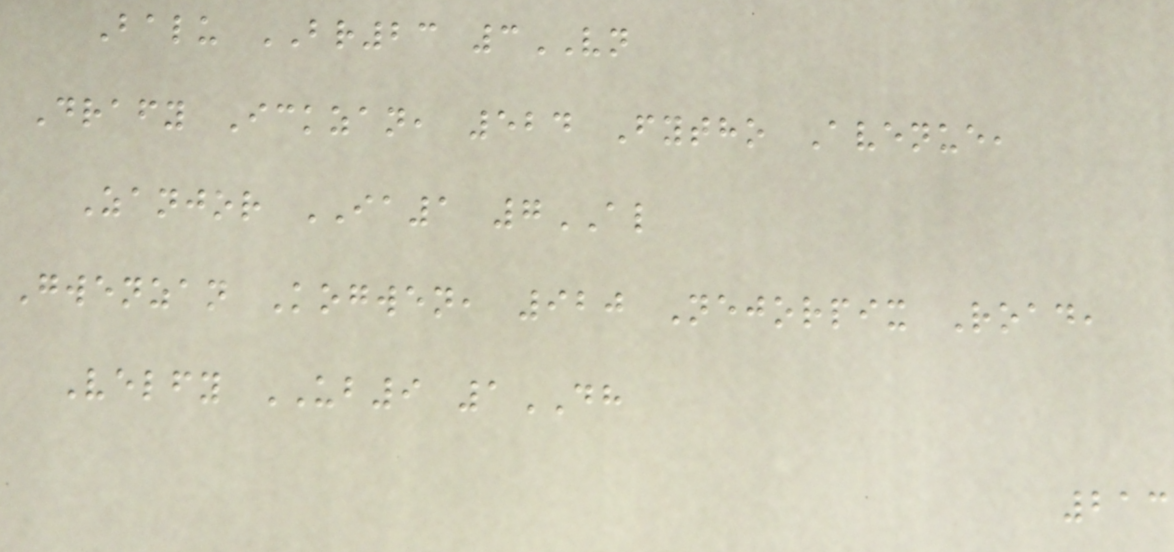Balu BR23 3VN
Drafy Ickzan, 524 Fytho Avenue,
Zanjor IA1 7AL
Gwenzan Kogwen, 920 Nejorpix Road,
Velfy UB9 1DH
213
